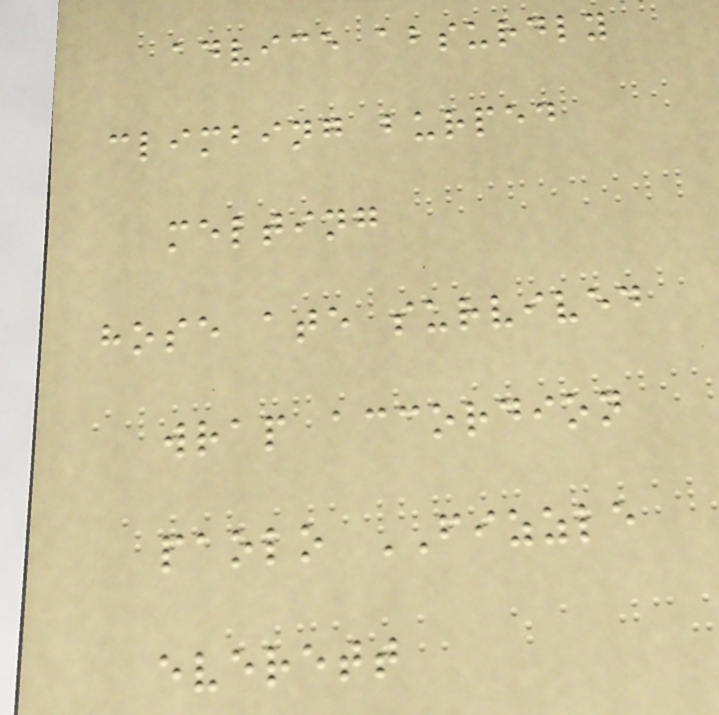advice absurdly
climbing burped
melting
hose ate survived
wrap accordion
paolo FIZZLE
everett
